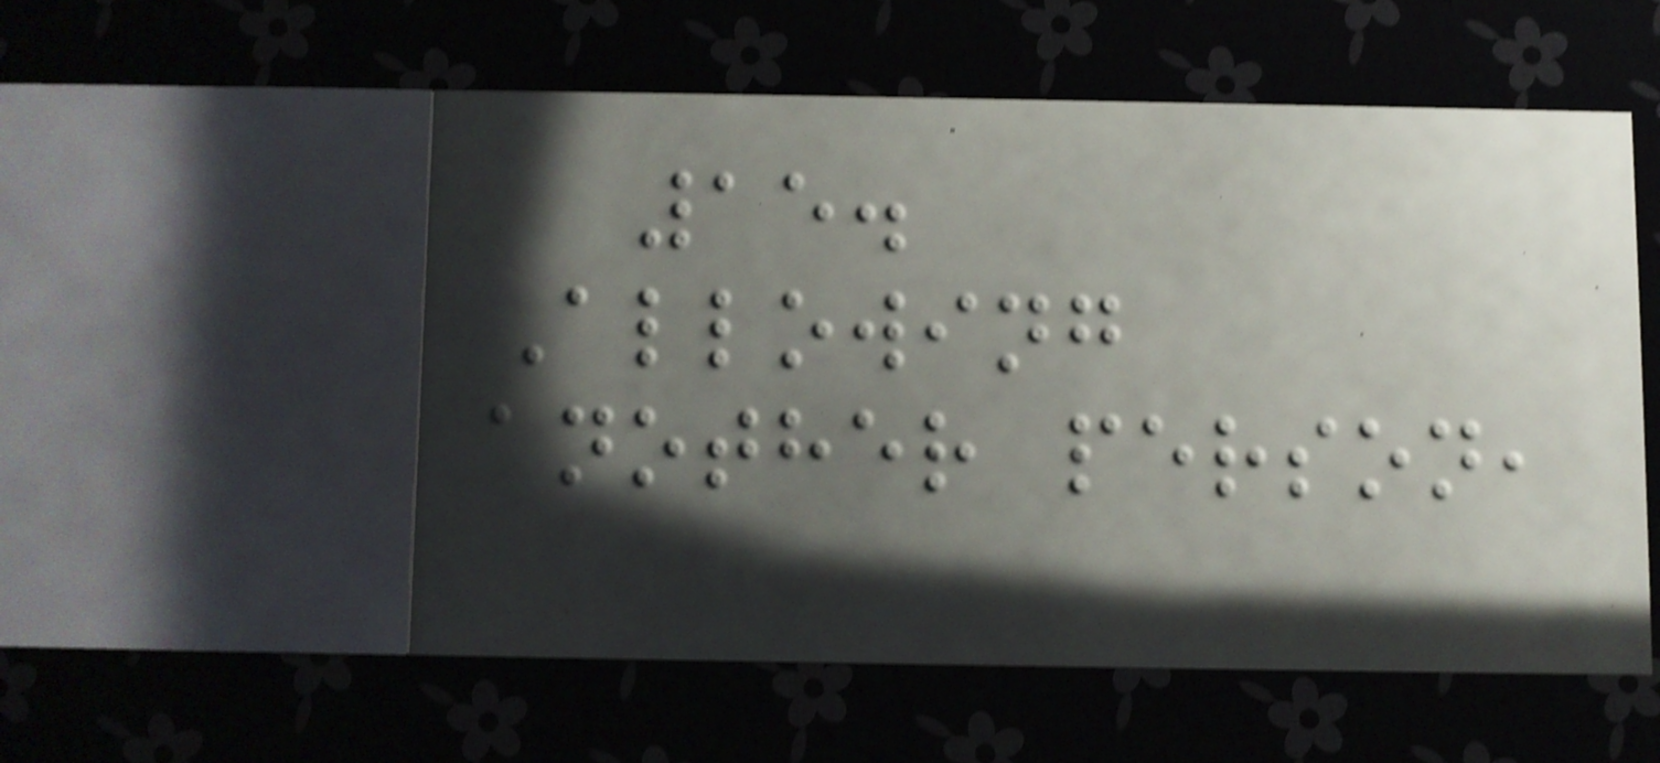15.
Allowing
another person,
